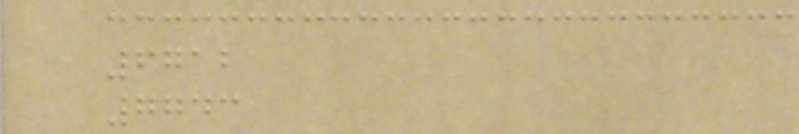6712
7743
